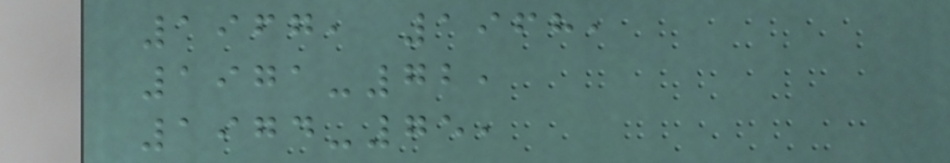1967, 1968,
1971-72,
1974-75,
